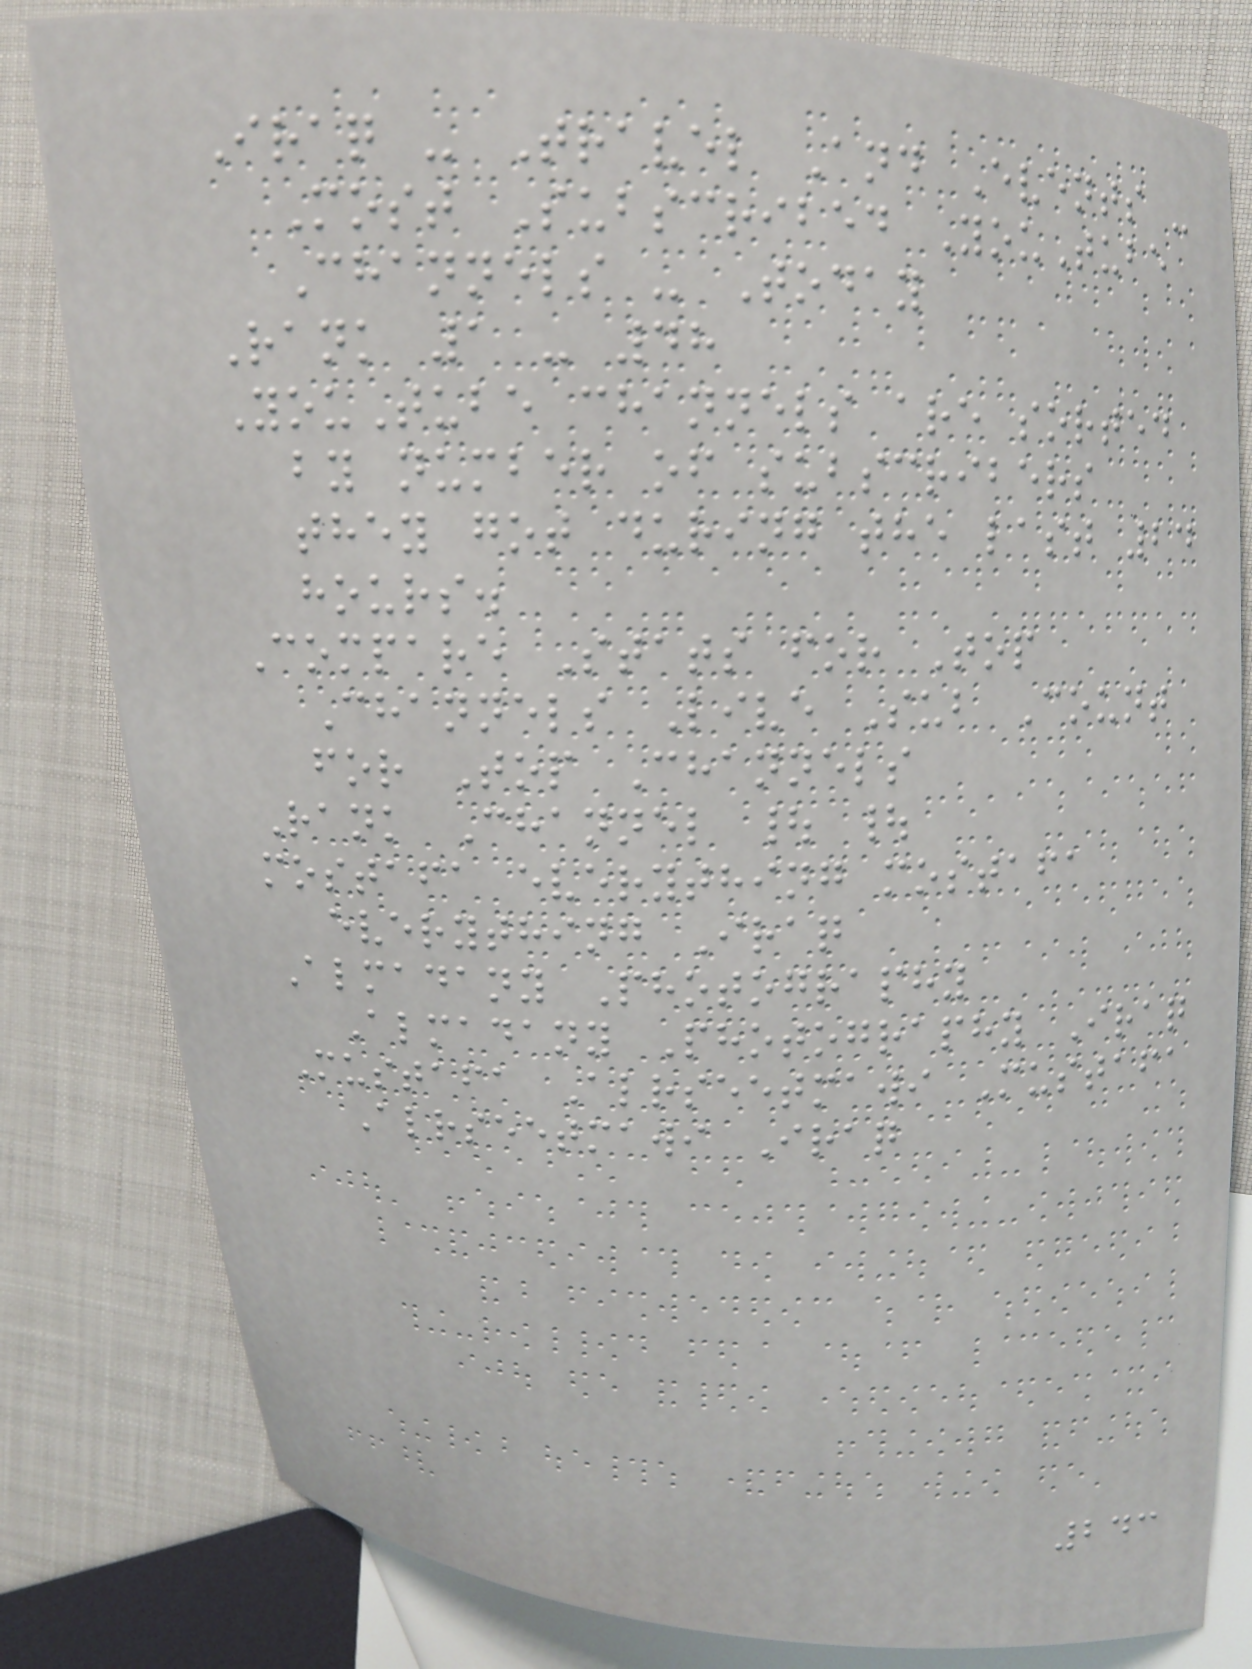Iraq - Travel And Events -
Most Subscribed YouTube
Channels - Today
Rank 1 - 48
YouTube channels are sorted
by number of subscribers
they got during the last 24
hours.
Compare Stats for Top
Channels Live Sub Count
for Top Channels
Rank Channel | |
mostafa everything mostafa
everything Iraq
Almadany Photography
Almadany Photography Iraq
Mustafa Alrseetmawi Mustafa
Alrseetmawi Iraq
243
